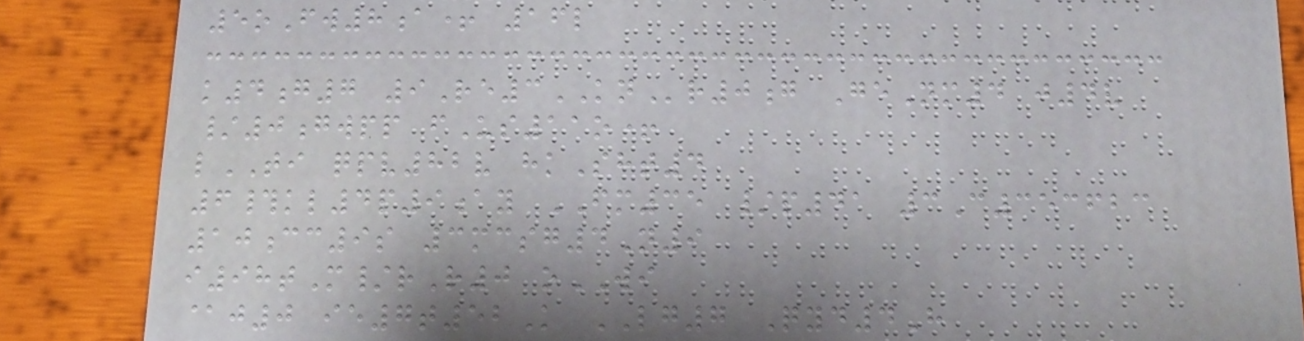5oFw8a+ 16l
k4g7 9Re3KNr0g GeNm4 j4v
/0gwpp fUs11o+
lTI qpv82v hkSht4
6#kl4p9ay FM35 /p41 3C353623
10cc9s 3mcsg4N9
i98tM/rR0 oWI
@j0 ie7t52K LG7 Qyd4H
